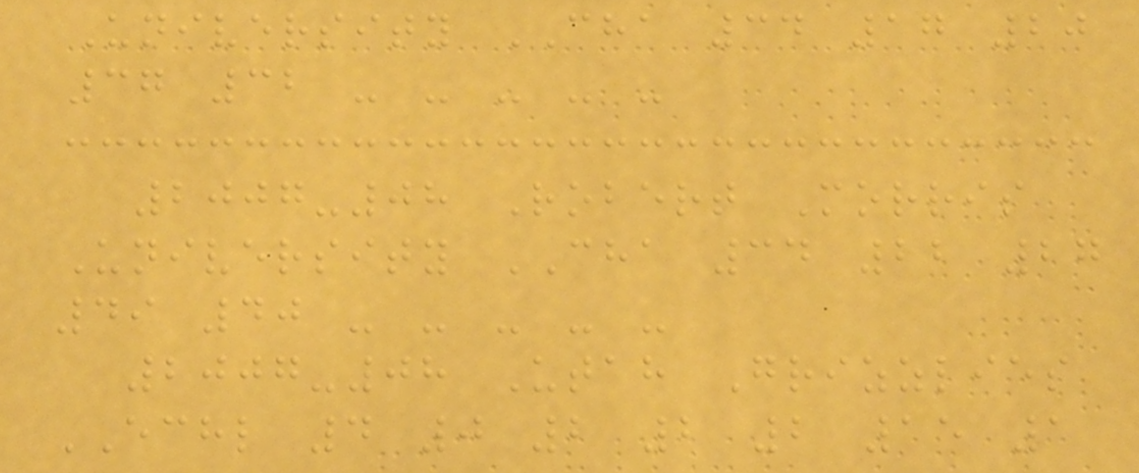University CHA 34 17 20
37 32 - - - - -
2007-08 Robert Morris
University CHA 34 22 27
49 40 - - - - -
2007-08 Utah Grizzlies
ECHL 4 0 2 2 2 15 1
